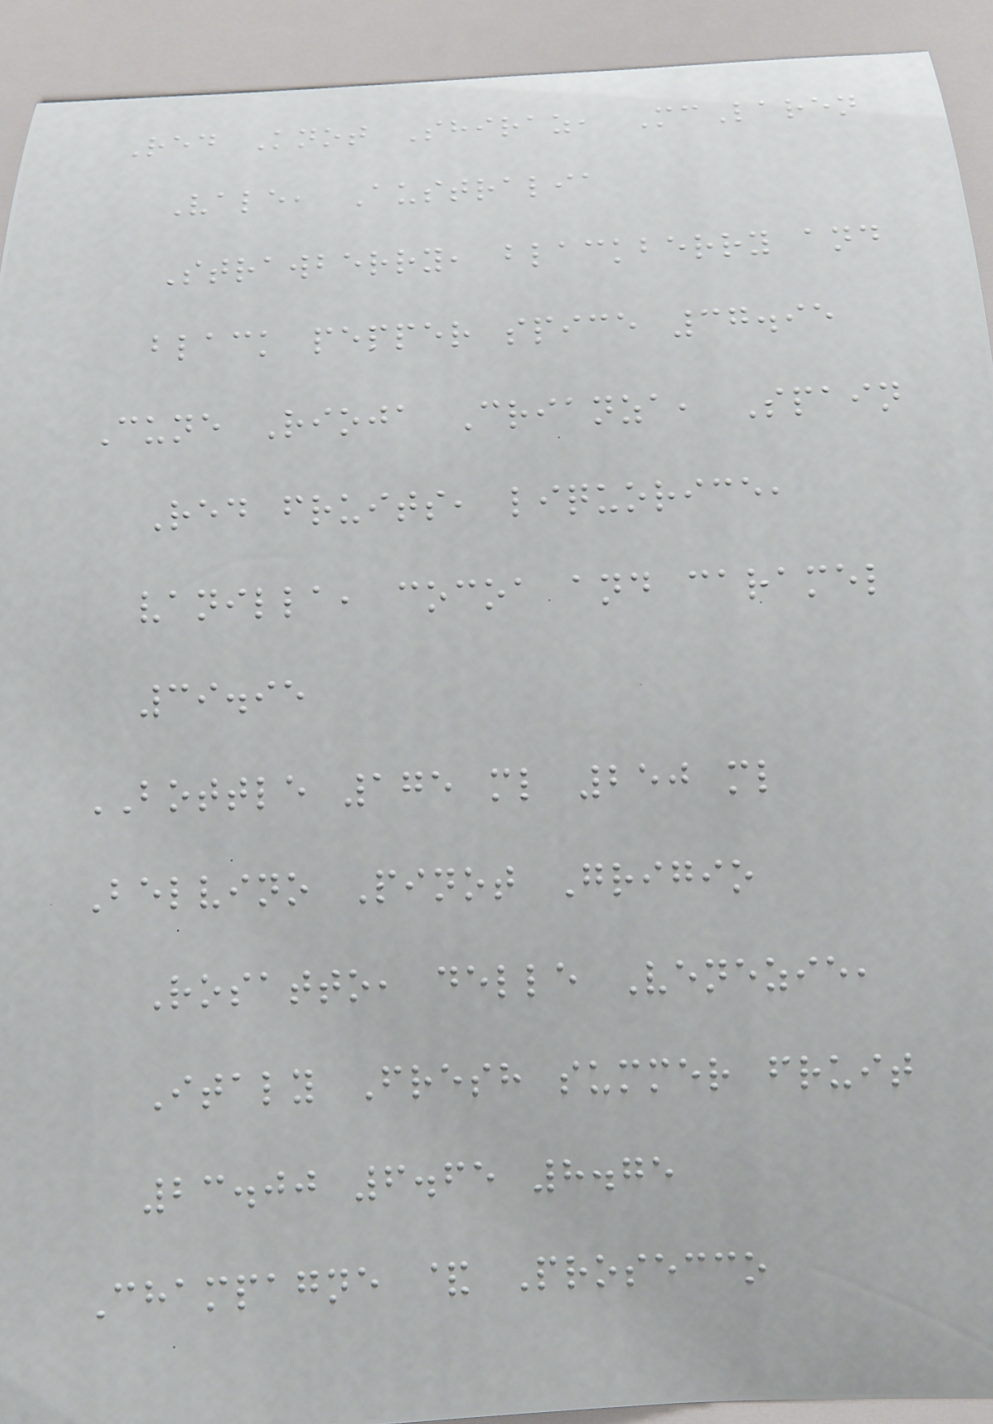Red Knot Shiraz, McLaren
Vale, Australia
Strawberry, blackberry and
black pepper spice 37.95
Cune Rioja Crianza, Spain
Red fruits, liquorice,
vanilla, cocoa and caramel
39.95
BOTTLE 175 ml 250 ml
Belvino Pinot Grigio
Rosatto, delle Venezie,
Italy Fresh summer fruit
23.00 6.65 8.75
Champagne & Prosecco
